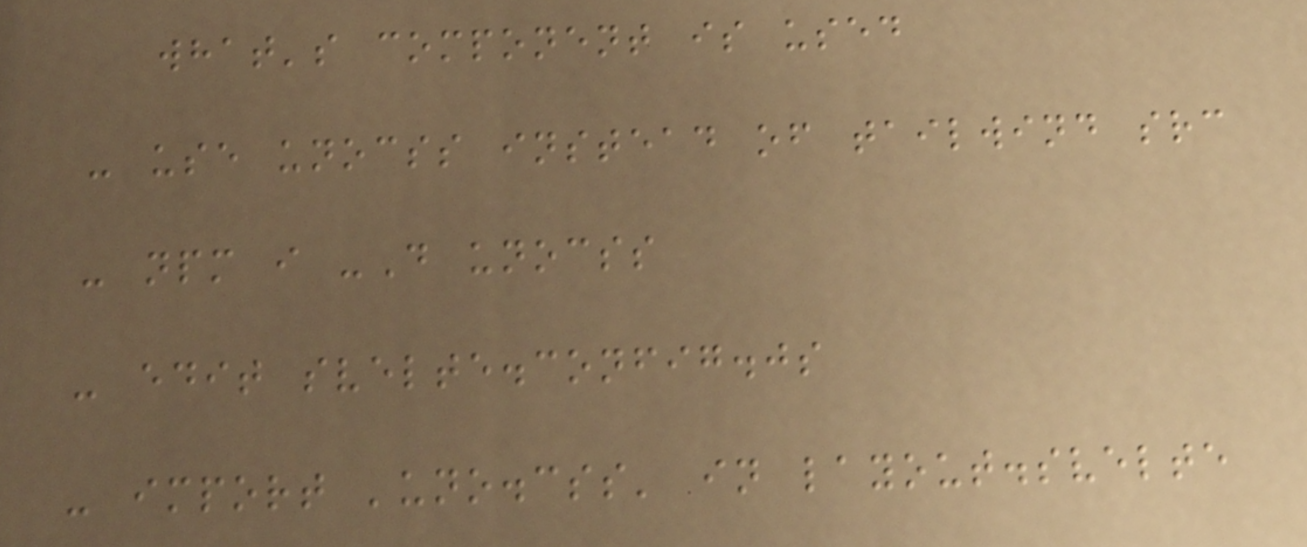what's component is used
- use unocss instead of tailwind src
- npm i -D unocss
- edit svelte.config.js
- import 'uno.css' in layout.svelte
